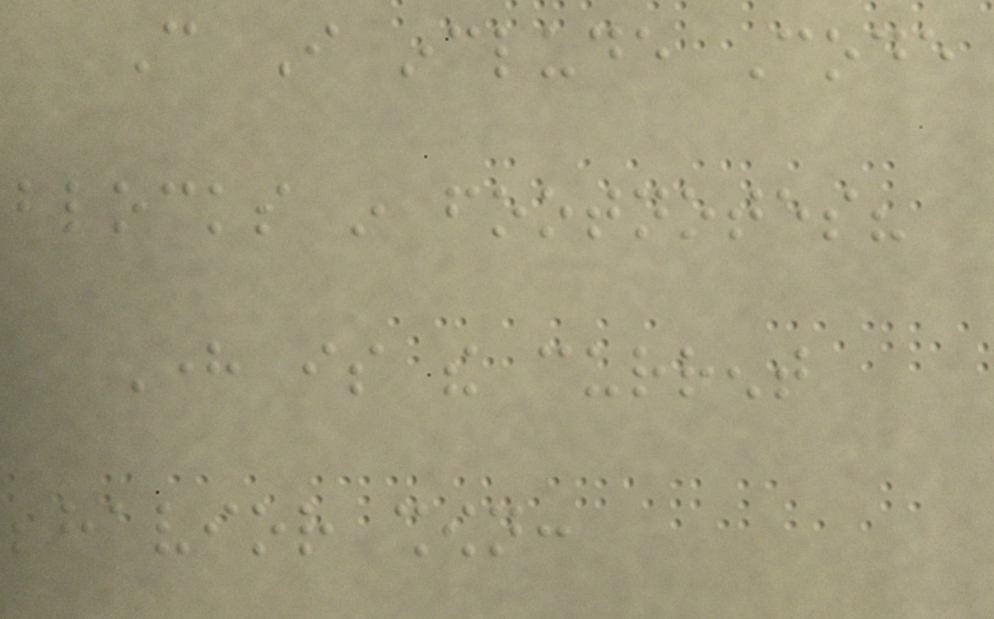Can I include Code
blocks in footnotes?
Here is the current
behavior shown:
